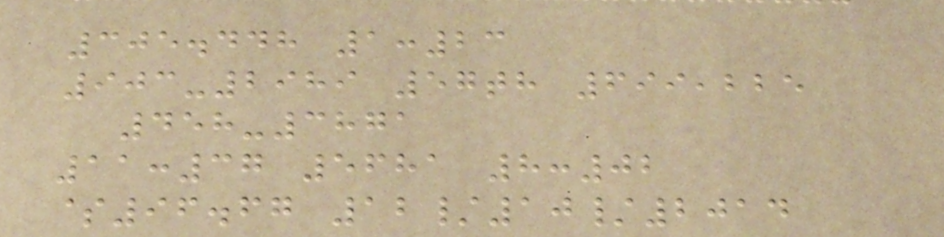305.448 1:23
903-2989 57th 699,225
458-3871
11:37 5681 8:02
$96.67 12/10/2014
